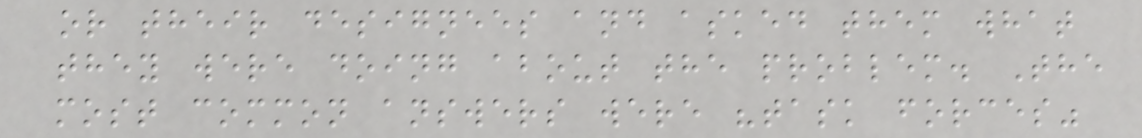or their designees and asked them what
they were doing about the problem. The
most common answers were "task forces"
